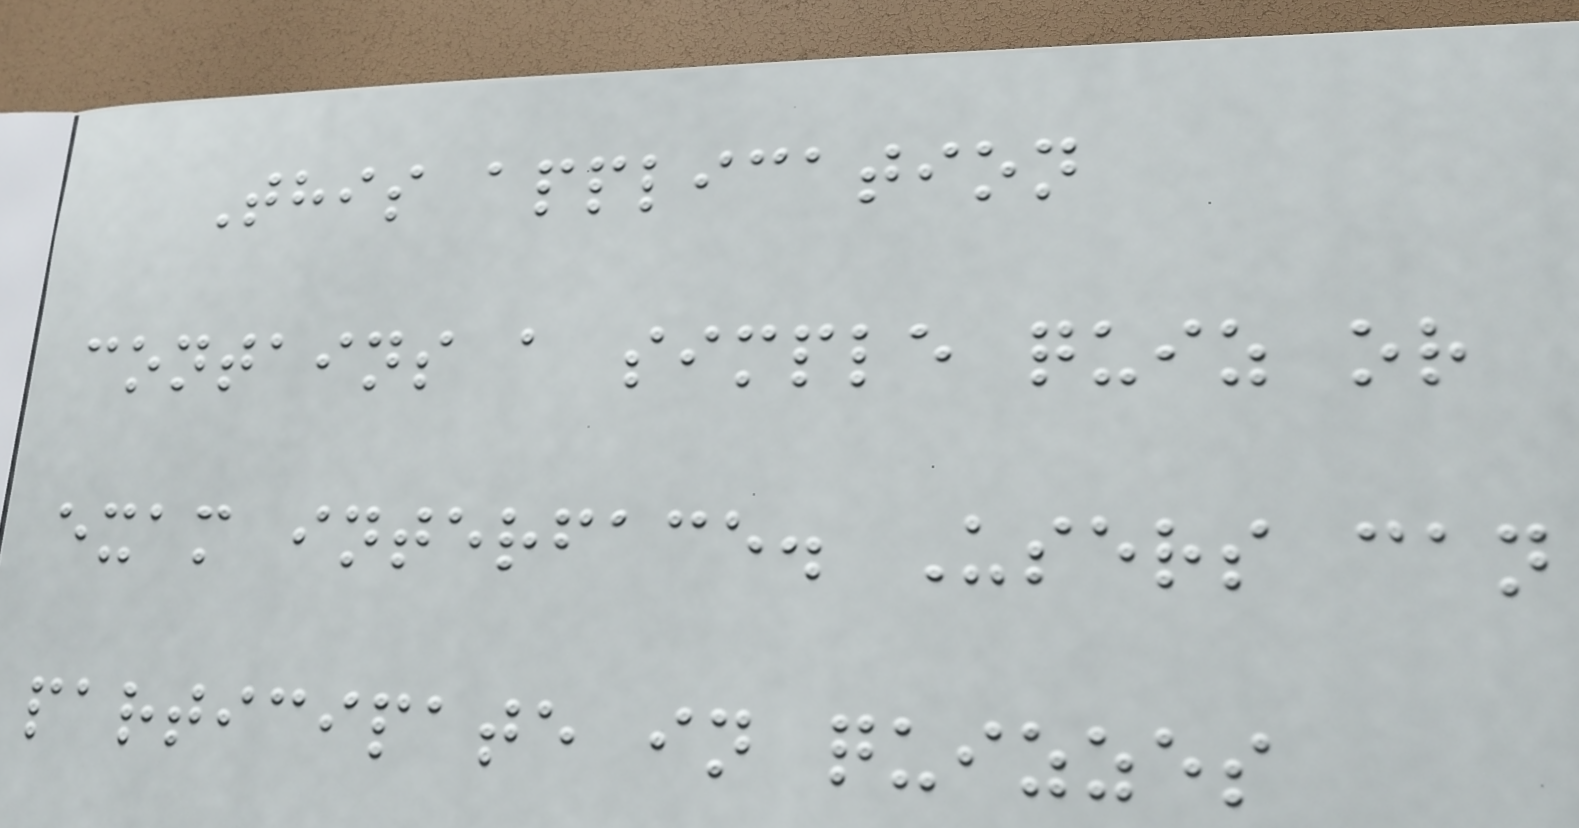This application
contains a simple quiz or
exam interface. Users can
participate in quizzes
